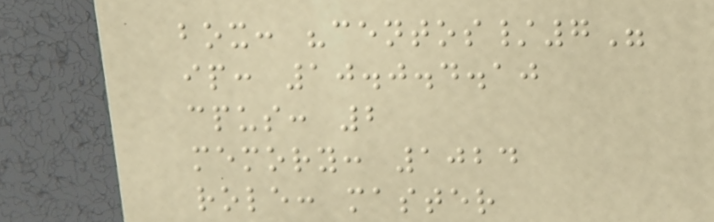box: "centos/7"
ip: 10.0.4.10
cpus: 2
memory: 1024
role: master
